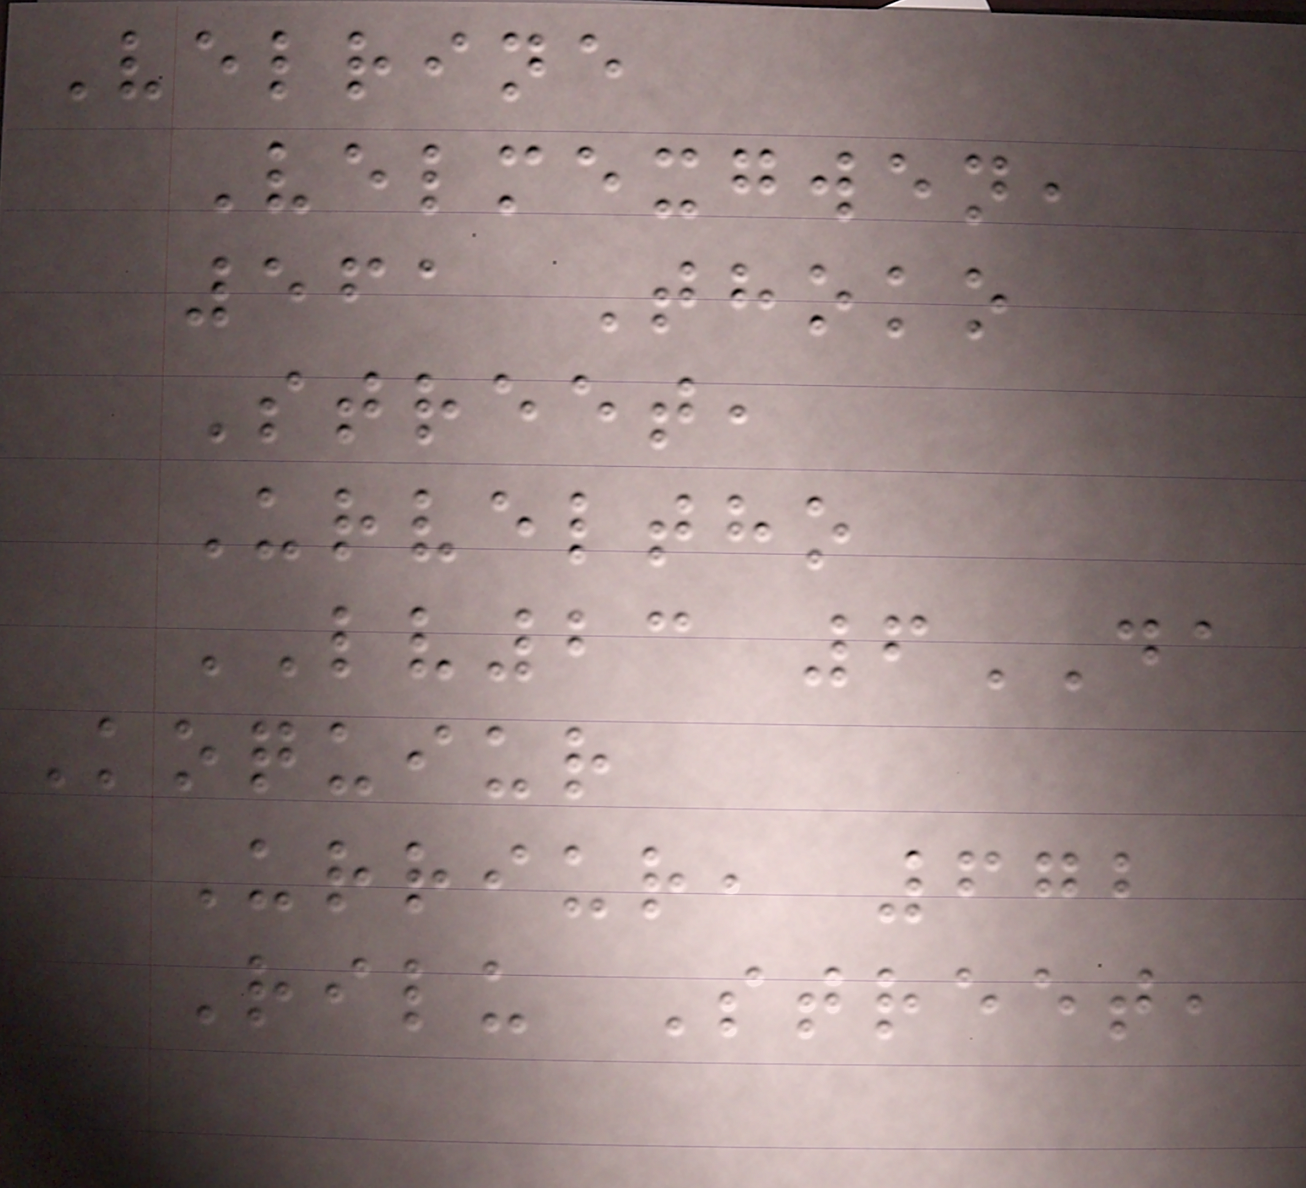Velrine
Velmexgwen,
561 Thoko
Street,
Urveltho
LV23 6DA
Koquiur
Urriur, 672
Rilu Street,
